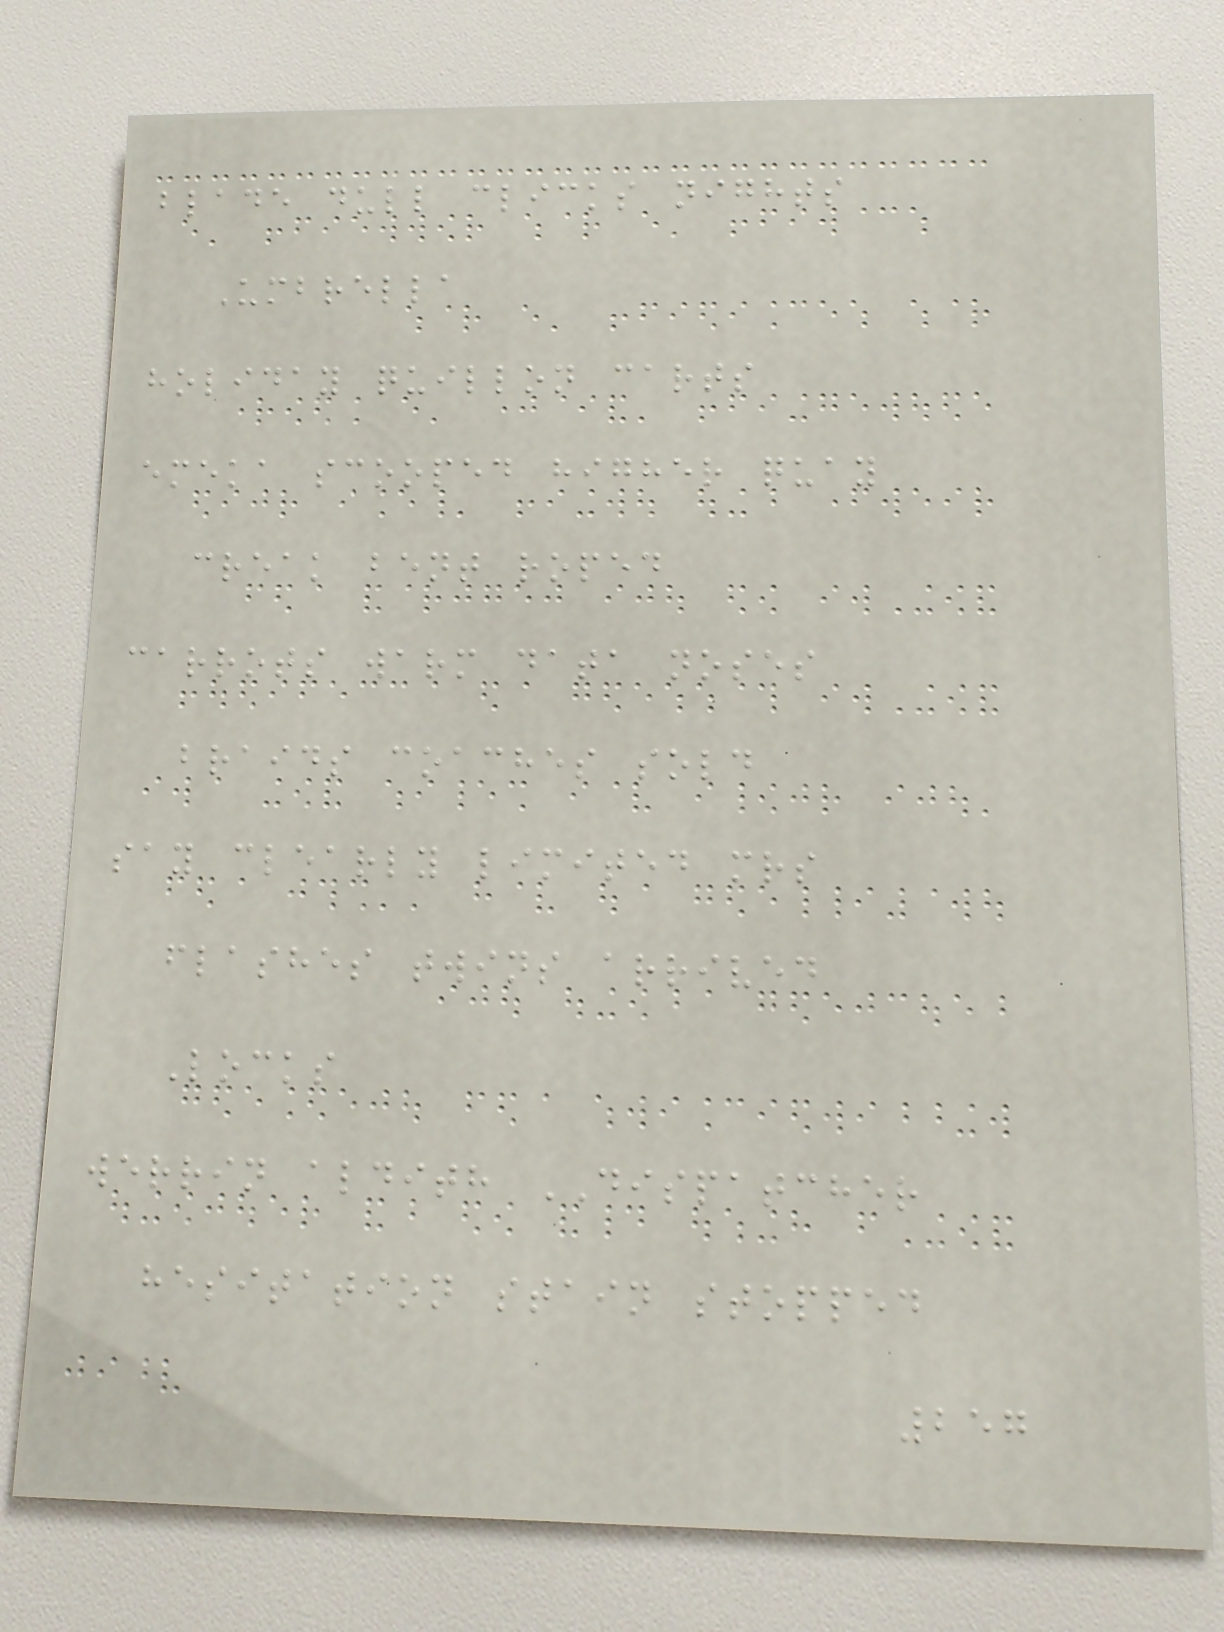blade dull clicks nights
Umbrella
holiday quillon carts
emeka scooped higher quay
creak bent roped
carrots warm data noses
braids coaches sold
say clearly limited mrs
flashes twins arrived
Locks
werrin aldith DISPATCHER
hesitation stain stopped
257
